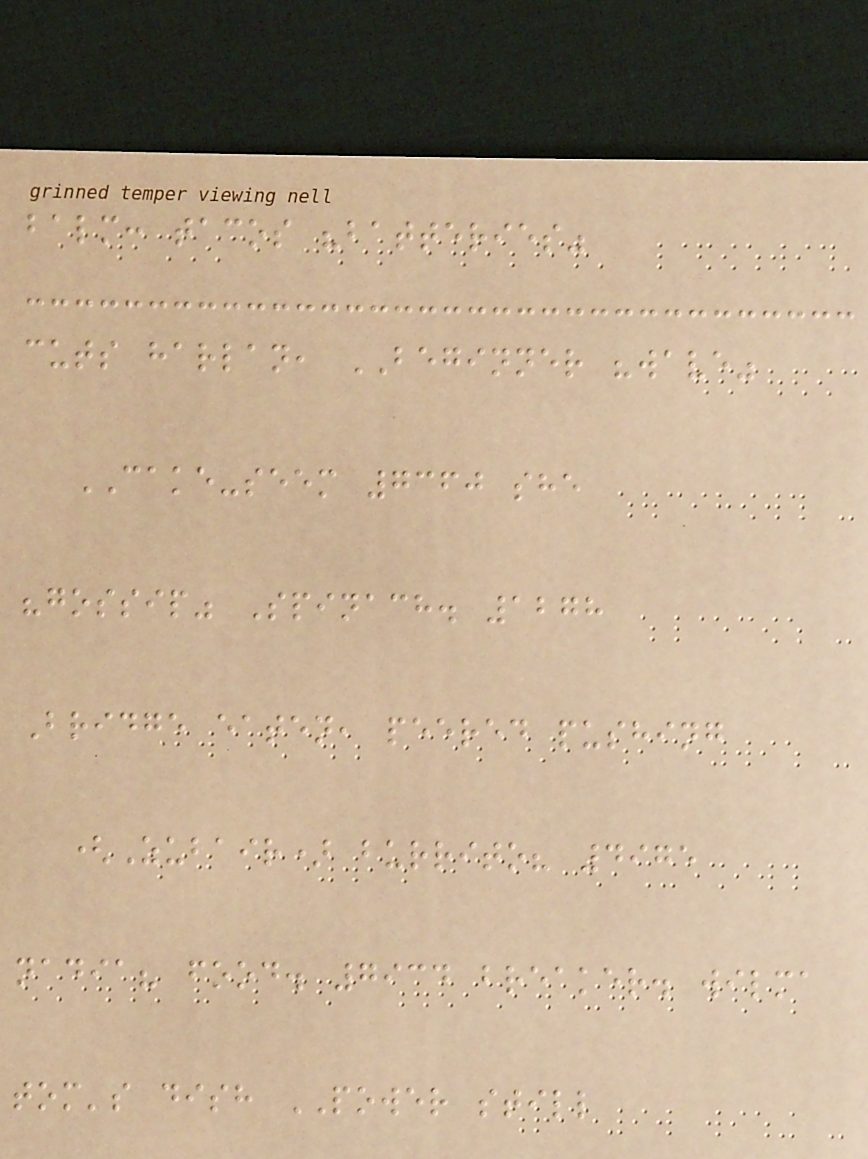balm: tacos "batteries"
cuts harlan, BEGINNER "wave"
CAKE-seem 7360 she
"gossip" Spinach. 1278
Bridge eaten, peered pushing
(Zubair) burrito? 4975
nadia? food. 7934 breaker. wilma
tom's dish POWER still
